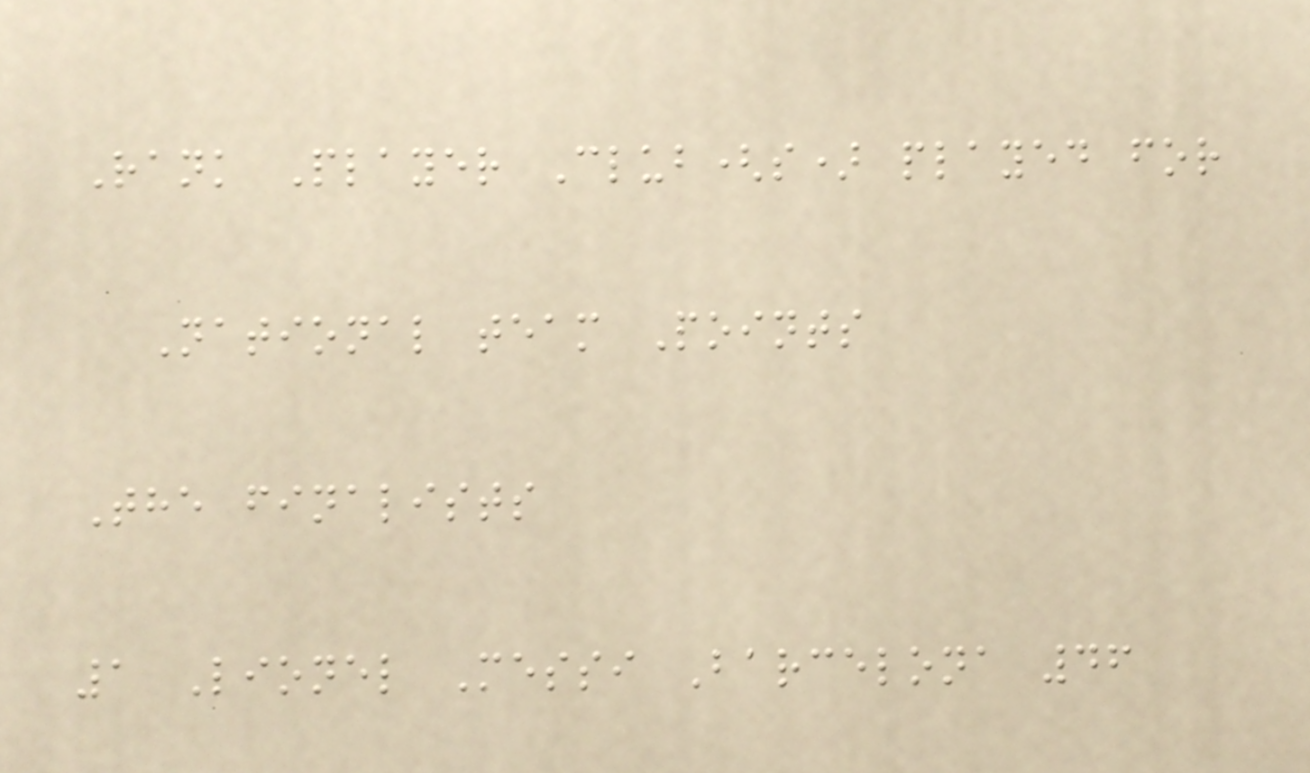Rank Player Club(s) played for
National team Points
The finalists
1 Lionel Messi Barcelona 46
